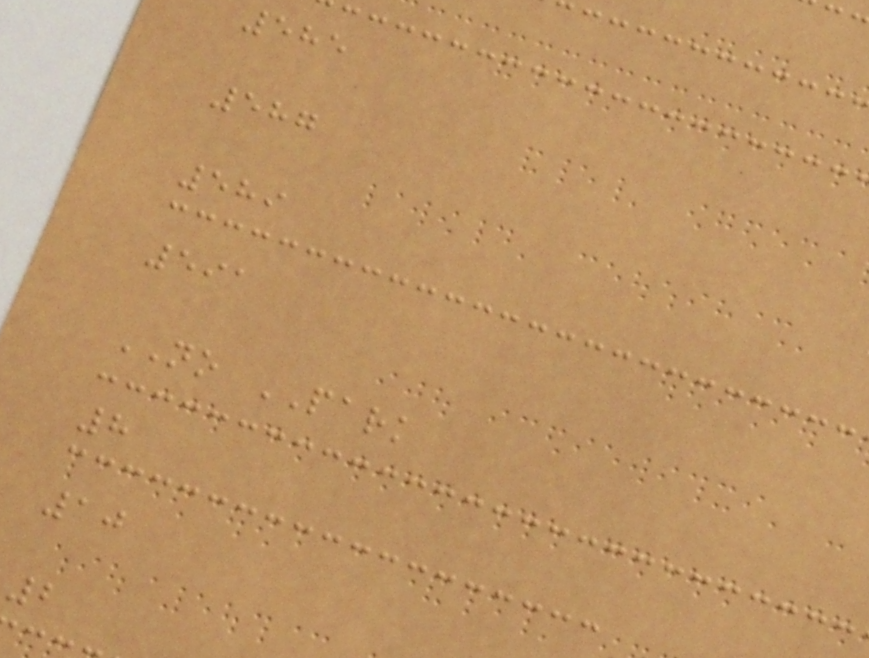585
587
589
591
NO PARK
8
10
2
